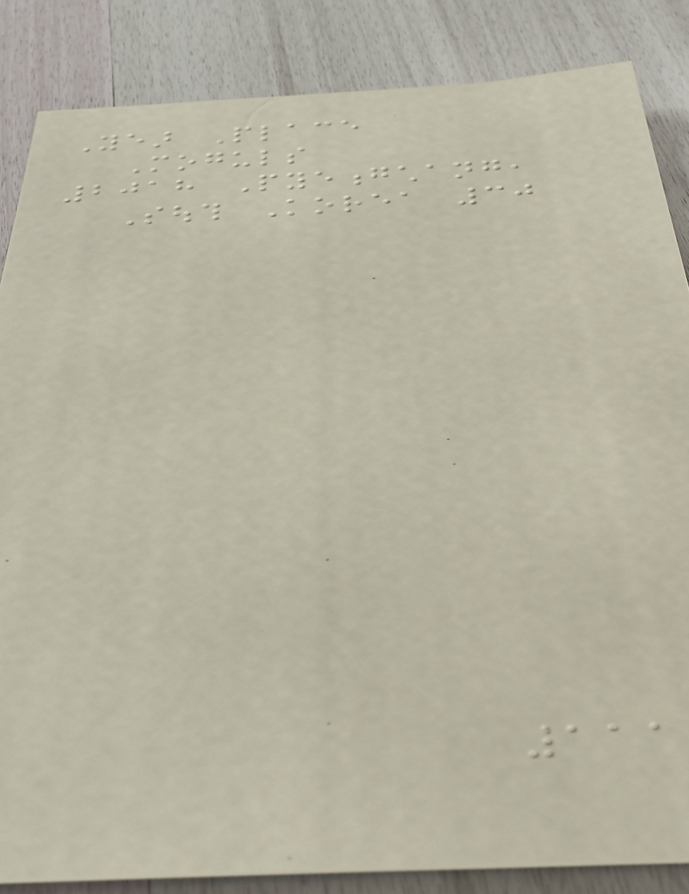Year Place
Moguls
2018 Pyeongchang,
South Korea 30
111
